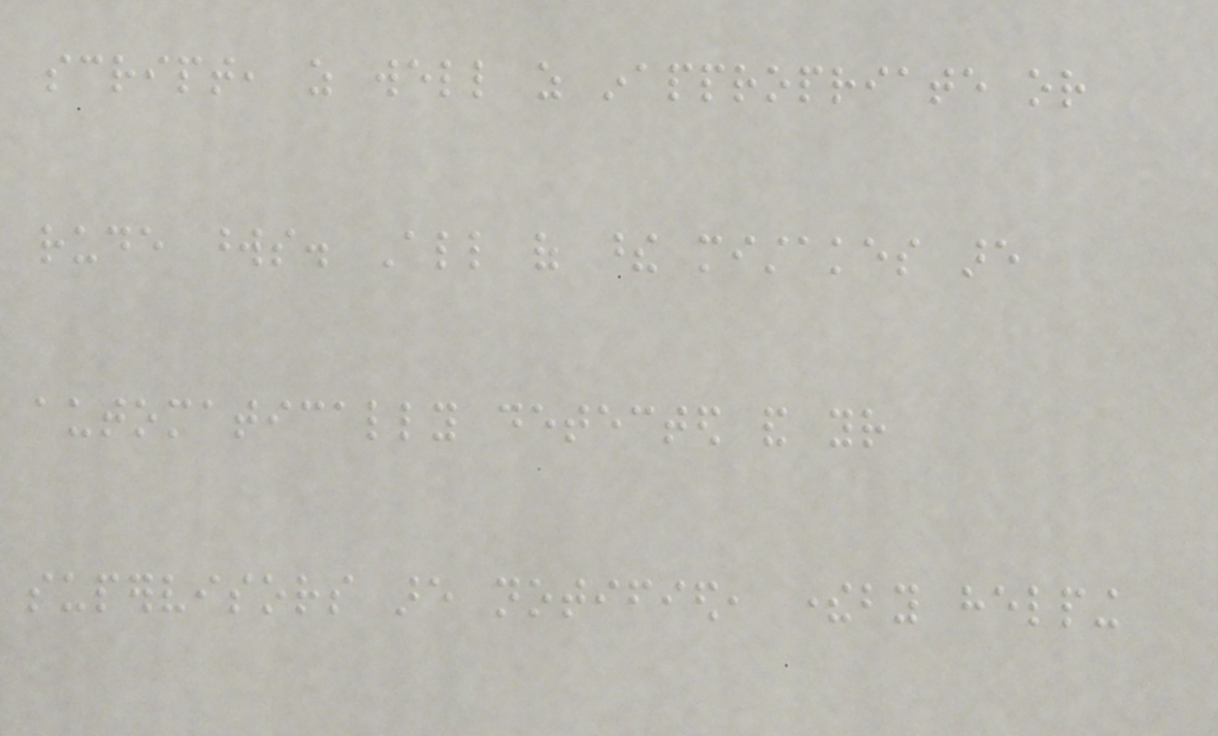script, as well as inappropriate or
rude words. All of these mistakes are
automatically detected and your
supervisors are notified, thereby helping
